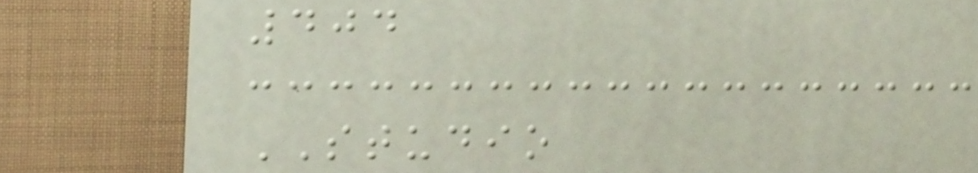404
STUDIO
